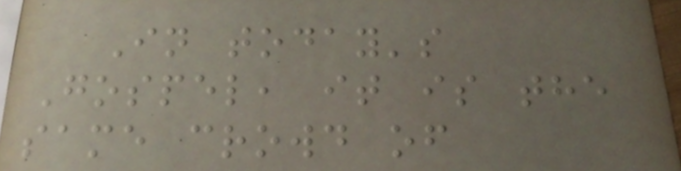In today's
Gospel, it is the
same crowd of
